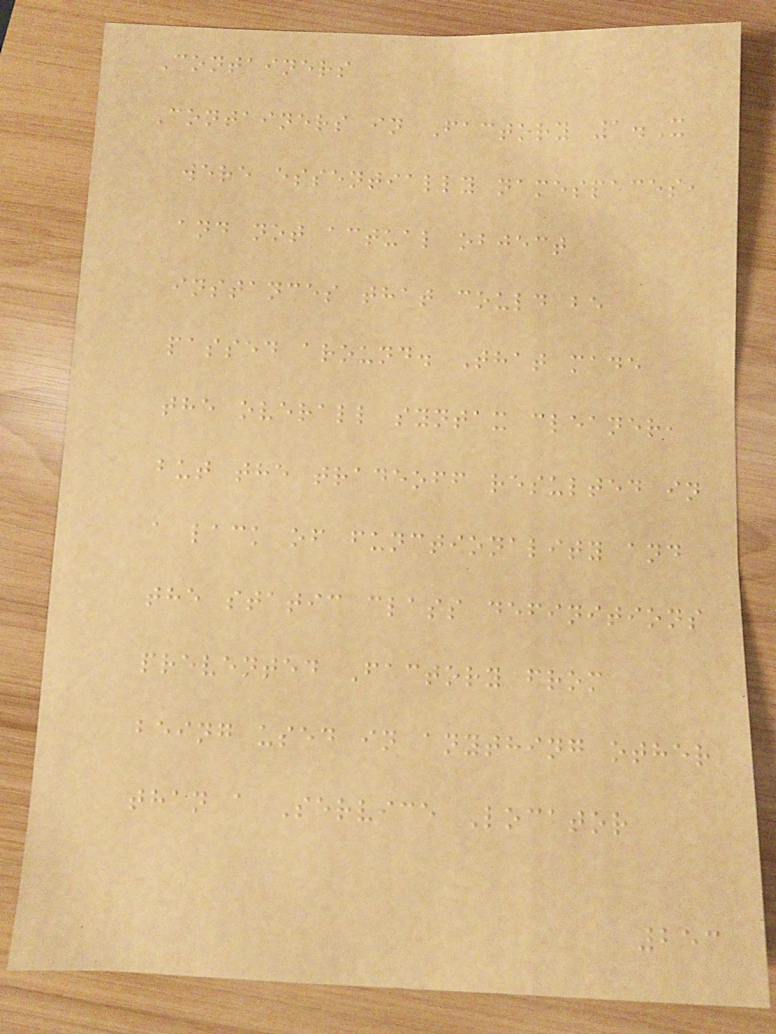Containers
Containers in Factory 1.X
were essentially namespaces,
and not actual object
instances that could be
passed around. That made
the overall syntax cleaner,
but the tradeoff resulted in
a lack of functionality and
the static class definitions
prevented Factory from
being used in anything other
than a Service Locator
253
